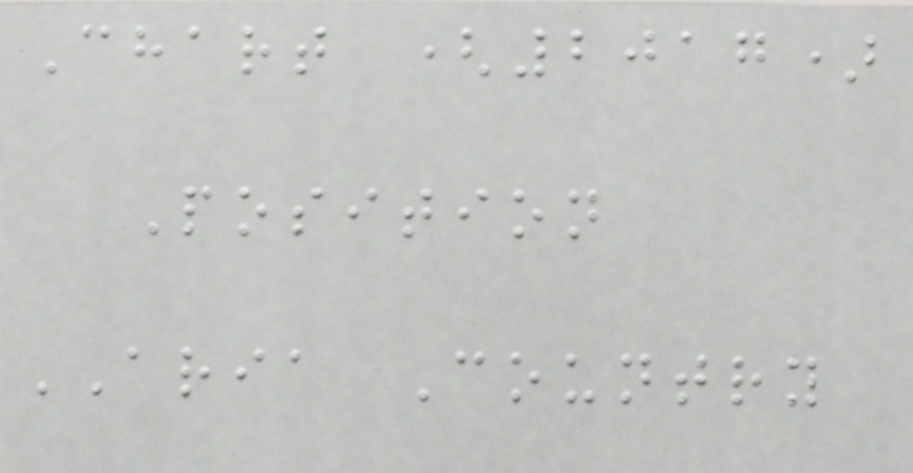Chart (2017)
Position
ARIA Country
